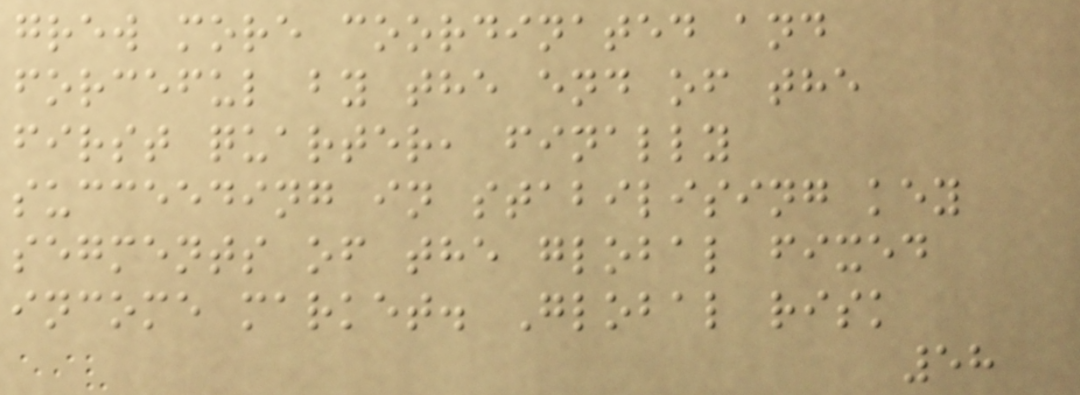grew more coordinated and
forceful by the end of the
first quarter, finally
succeeding in stabilising key
segments of the global fixed
income market. Global risk
58
